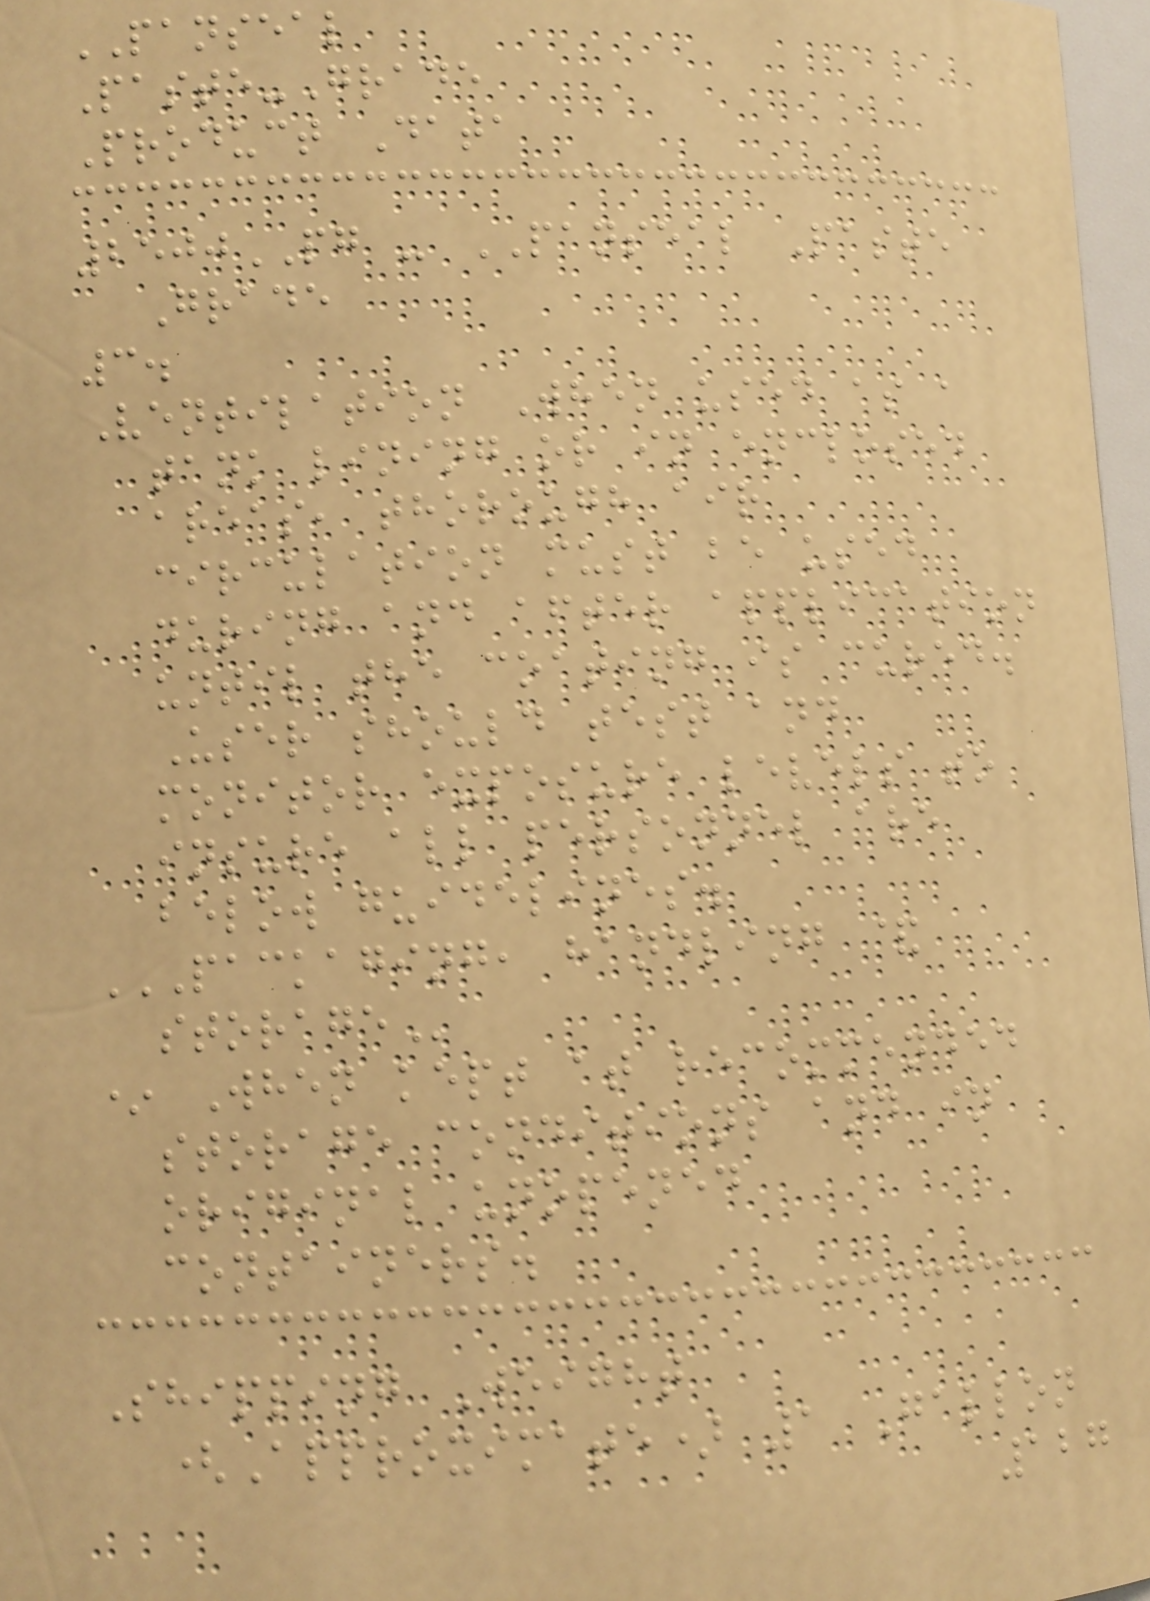PANSEAL
Paste-Grade
Product Data
2500PG - PANSEAL Paste
Grade
3.
Ventilation When used as a
tank lining or in enclosed
areas, thorough air
circulation must be used
during and after application
until the coating is cured.
User should test and
monitor exposure levels to
insure all personnel are
below guidelines.
PACKAGING, HANDLING &
STORAGE
* When kept at recommended
storage conditions and in
original unopened
containers.
Shipping Weight
(Approximate) 1 Gallon
127
